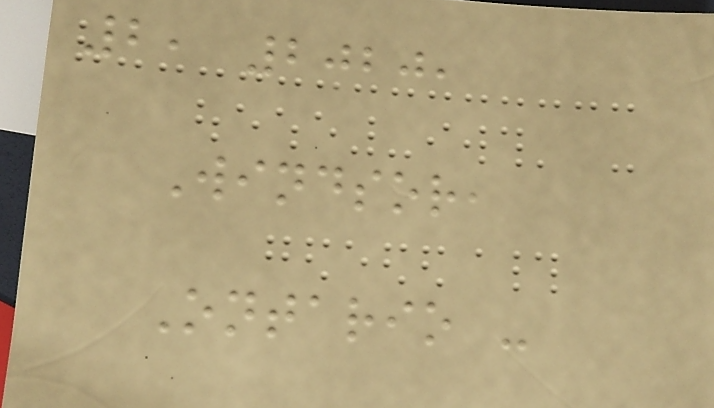2, 2020,
Windsor,
Ontario -
